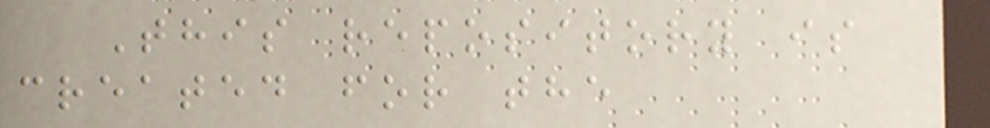This repository is
created for the
